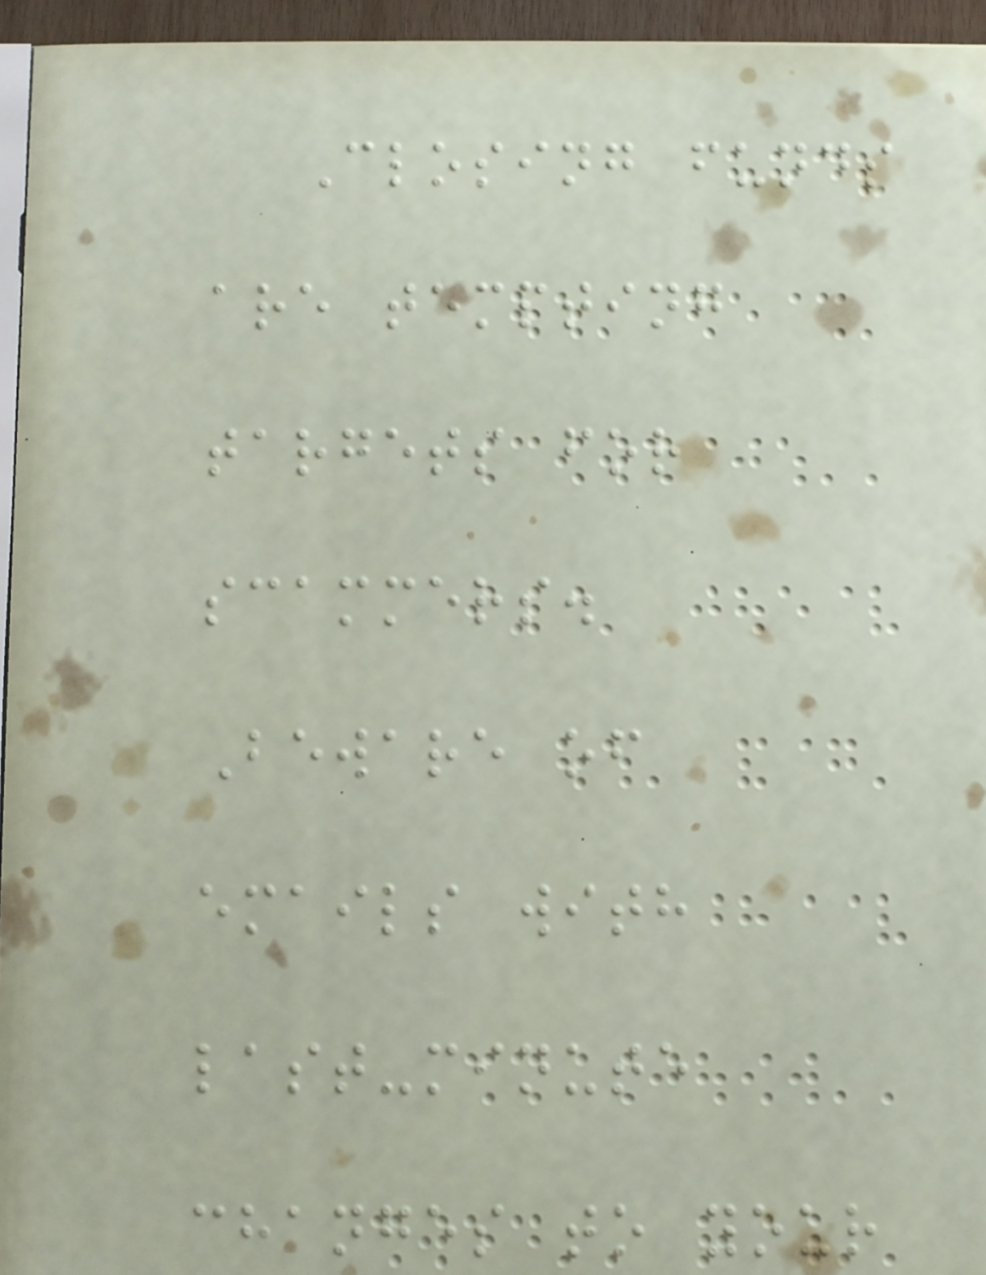Closing funds
are tempting
targets for
scammers.
Beware of
emails with
last-minute
changes to your
